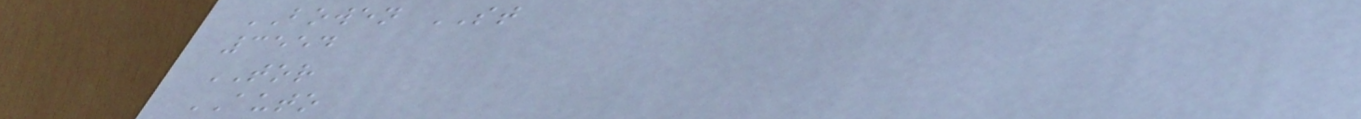BOWEN ST
3554
TOR
AUTO
